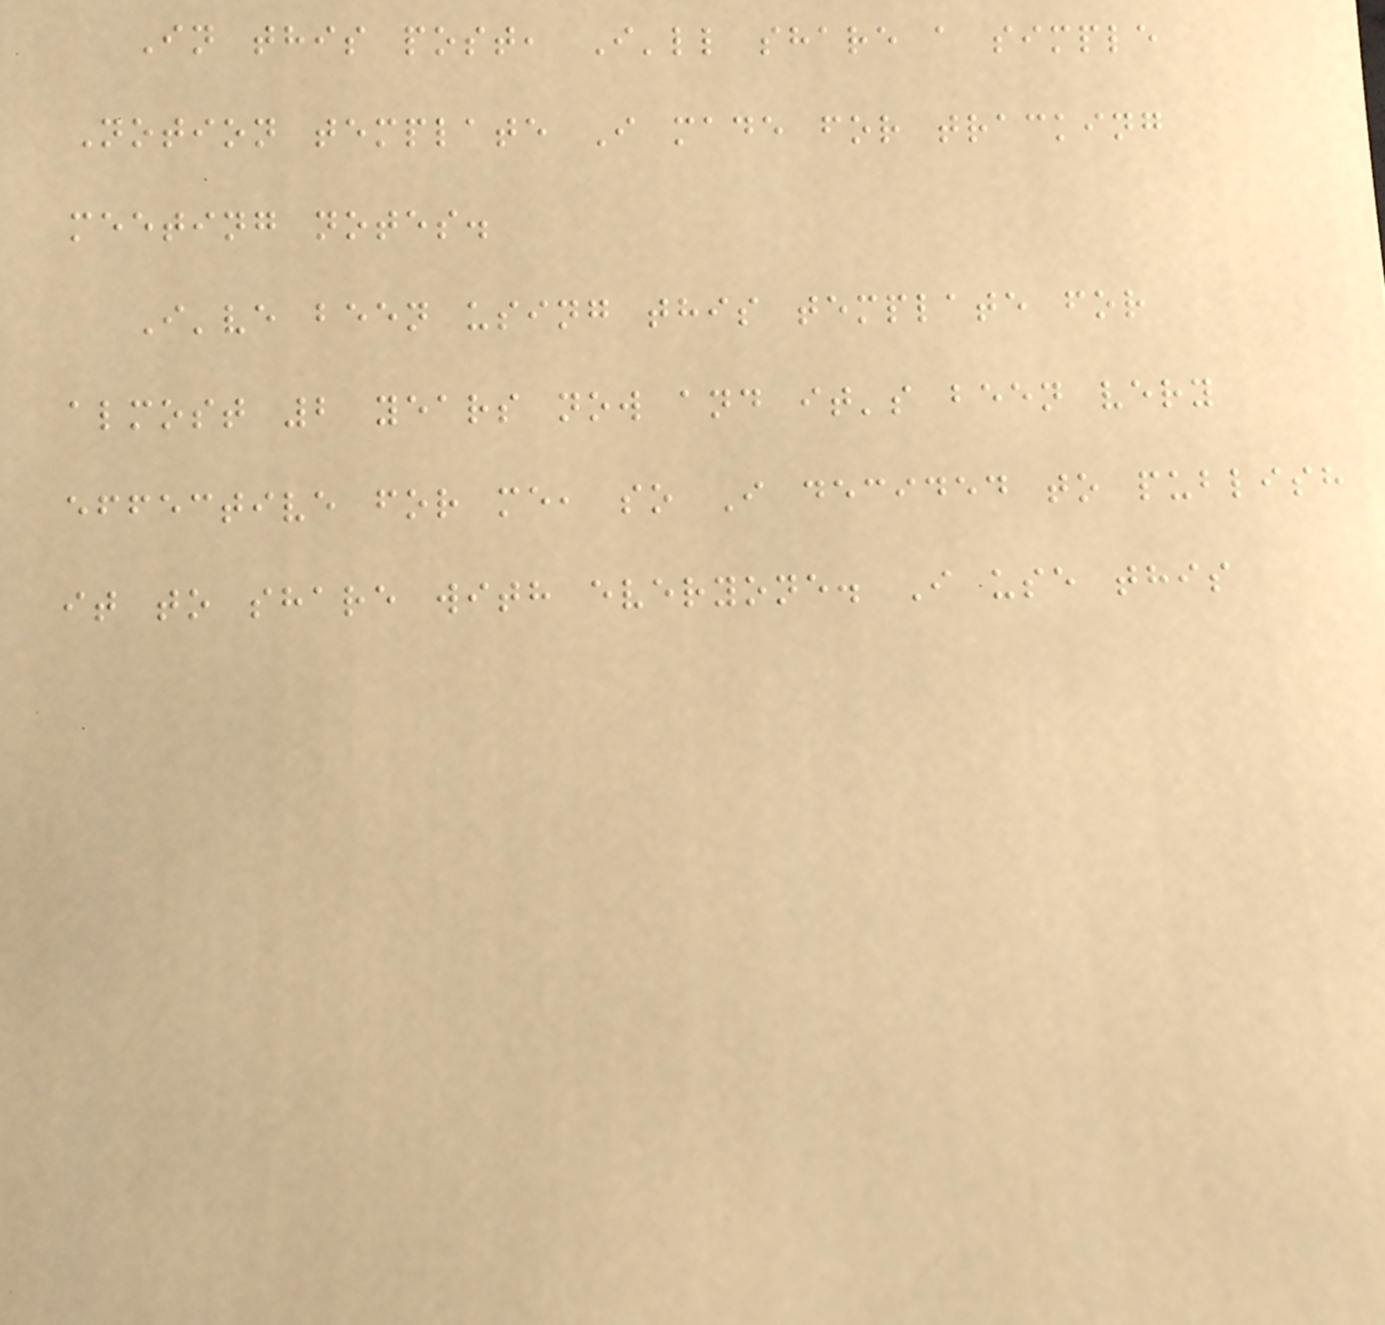In this post, I'll share a simple
Notion template I made for tracking
meeting notes.
I've been using this template for
almost 2 years now and it's been very
effective for me, so I decided to publish
it to share with everyone. I use this
